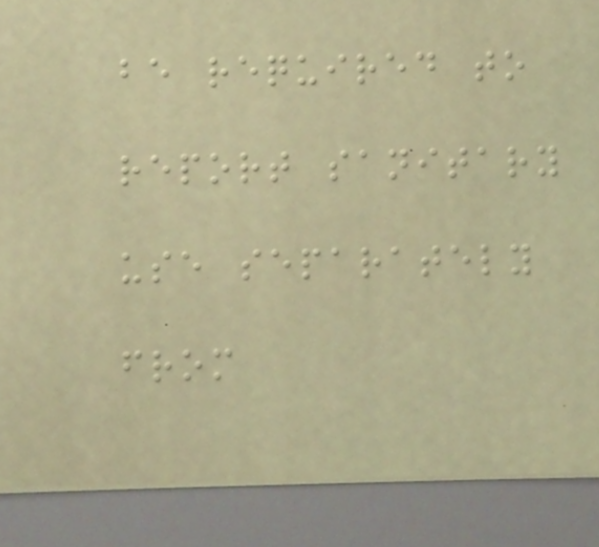be required to
report sanitary
use separately
from
